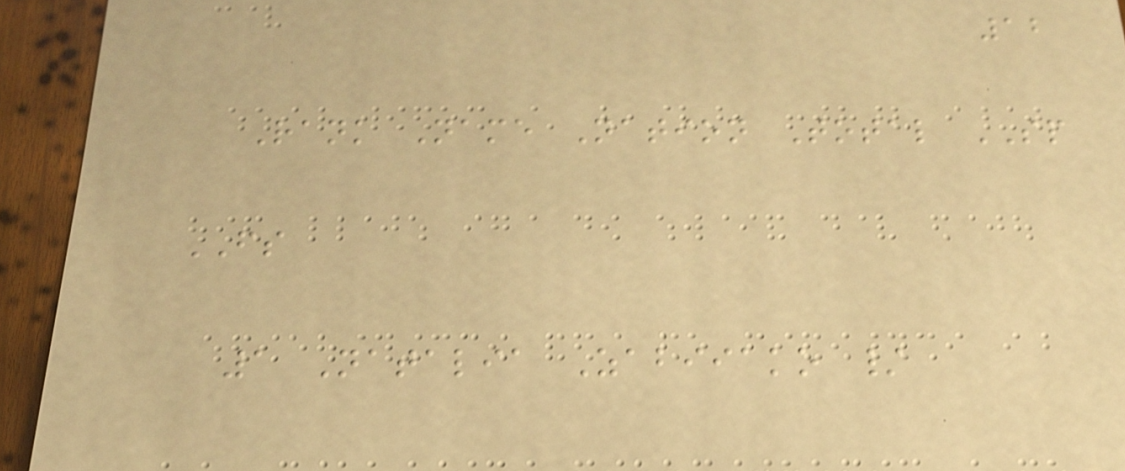12
Rank Name Nation Total SP
FS
1 Natalia Zabiiako /
